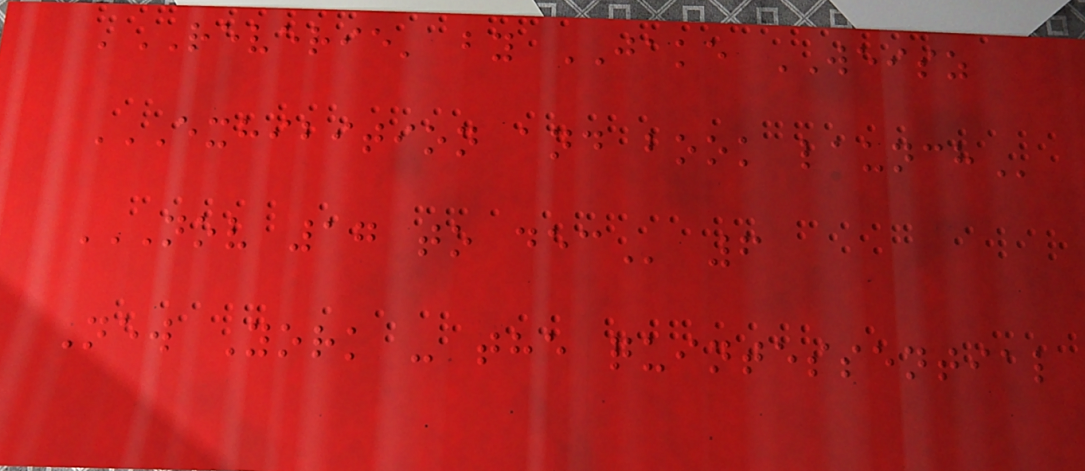'REVERIE' by JAKE WEISZ
EXHIBITION AND BOOK LAUNCH
NOV 17 TO DEC 6
New York - the quintessential
